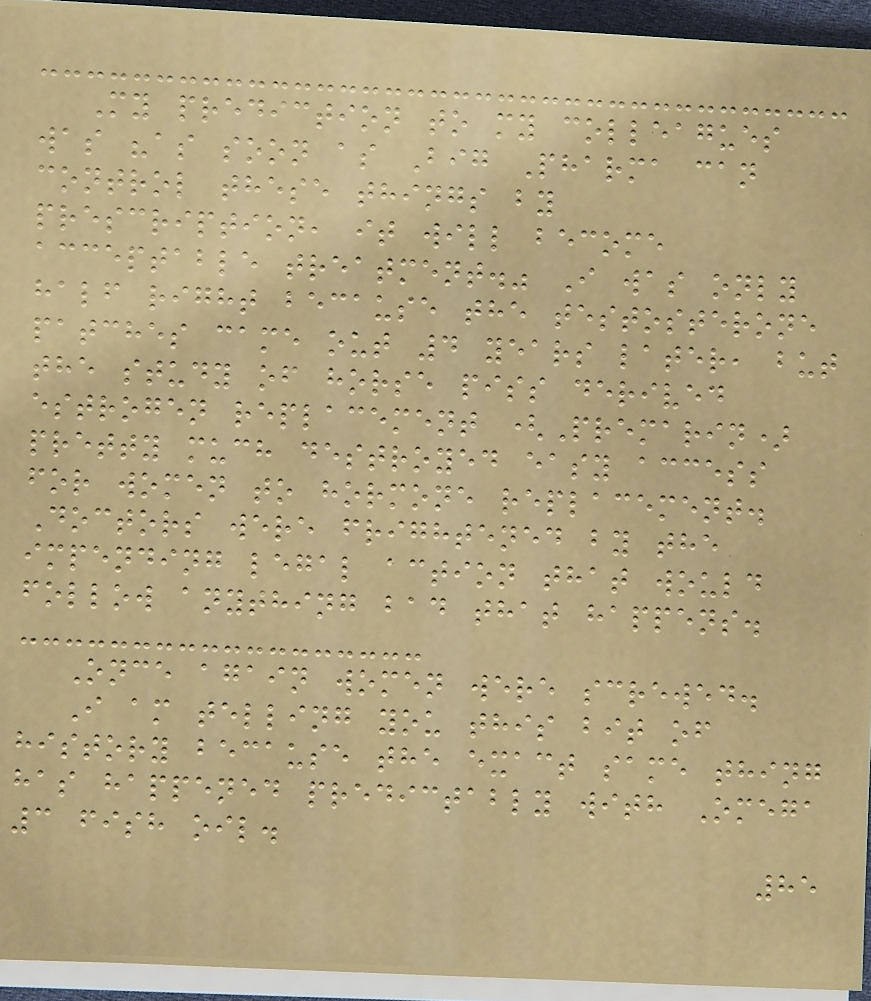My prediction to my colleagues
was "as soon as Big Pharma can
control these things by
prescription, it will become
acceptable treatment." I was only
half right because the testosterone
patches came out 4 years later, but
the study of horse piss derived
estrogen replacement (Premarin)
pretty much destroyed easy access
for women to hormone replacement.
Doctors were frightened by the
impending legal action that would
follow anything bad that happens.
Once again women were screwed.
I am telling you this bit of
history because the exact same thing
has happened predictably with Omega
3 fish oil.
85
